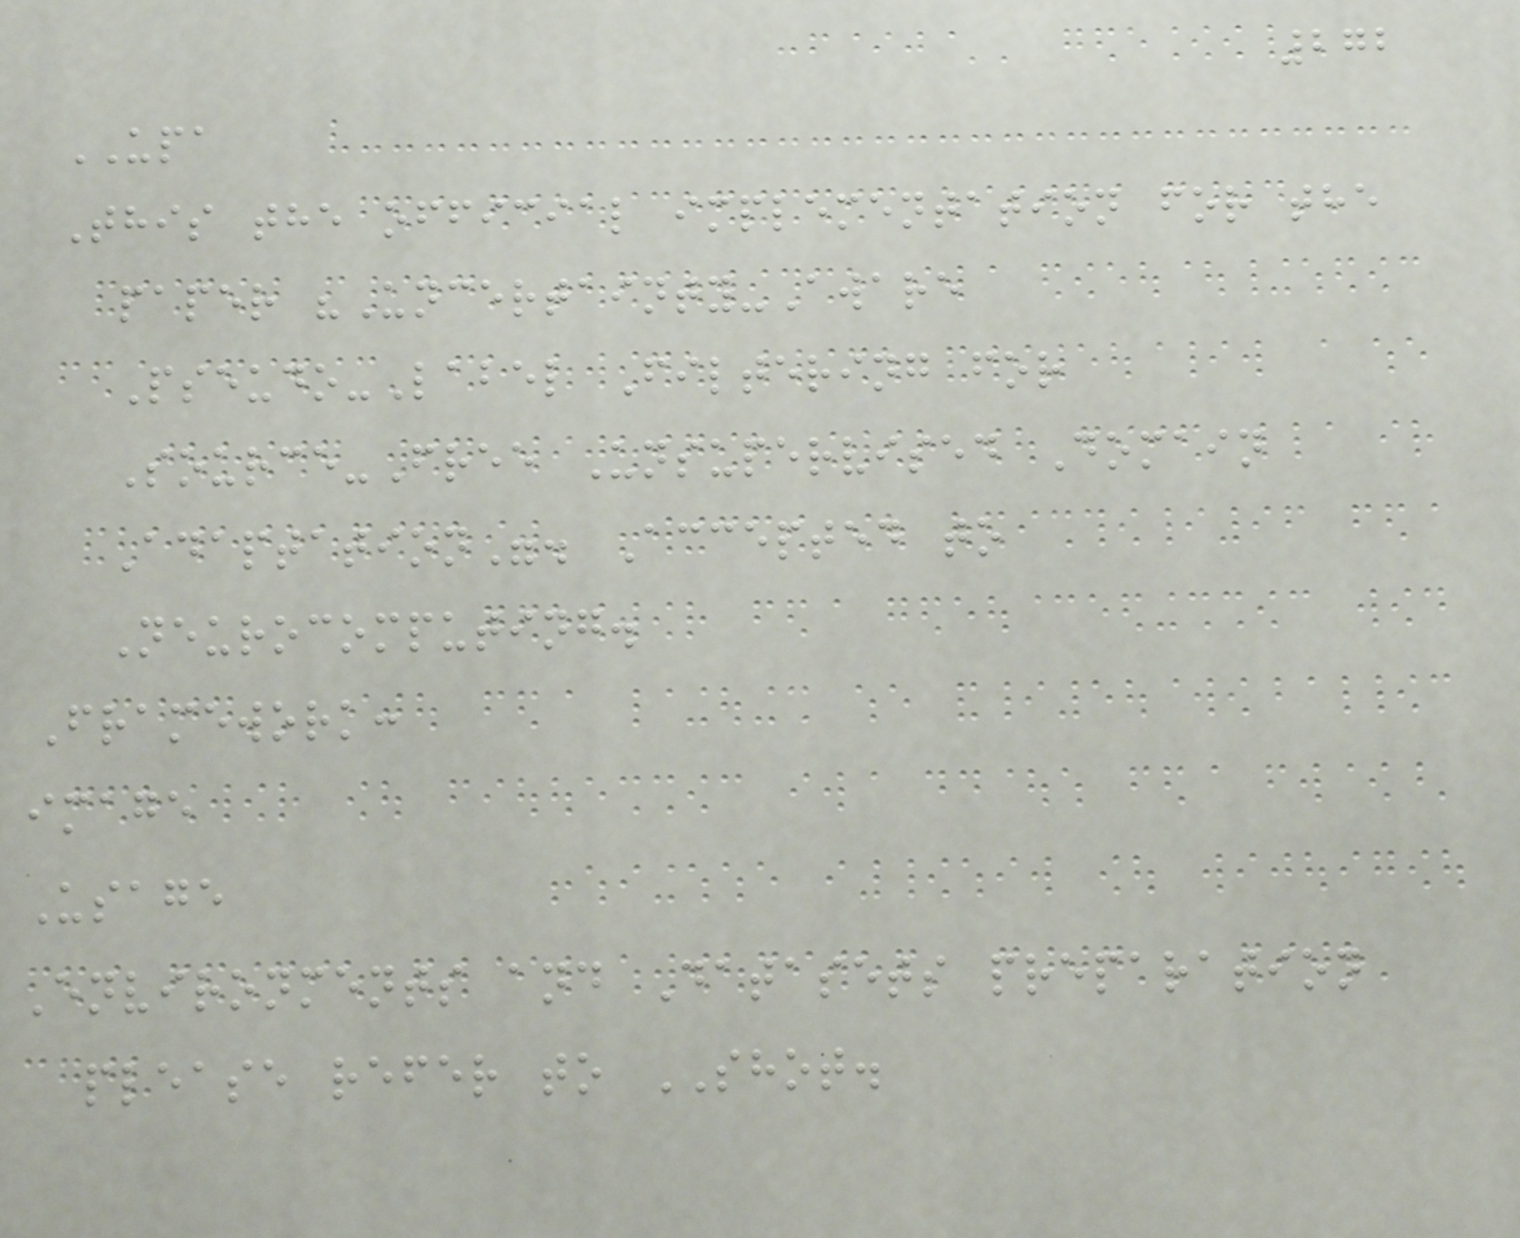272
UPA
This the official implementation for the
paper "Uncertainty-Aware
Pseudo-Label Filtering for
Source-Free Unsupervised Domain
Adaptation". Accepted to
Neurocomputing.
Framework:
image
Usage
Environments and Datasets preparation
please refer to SHOT.
